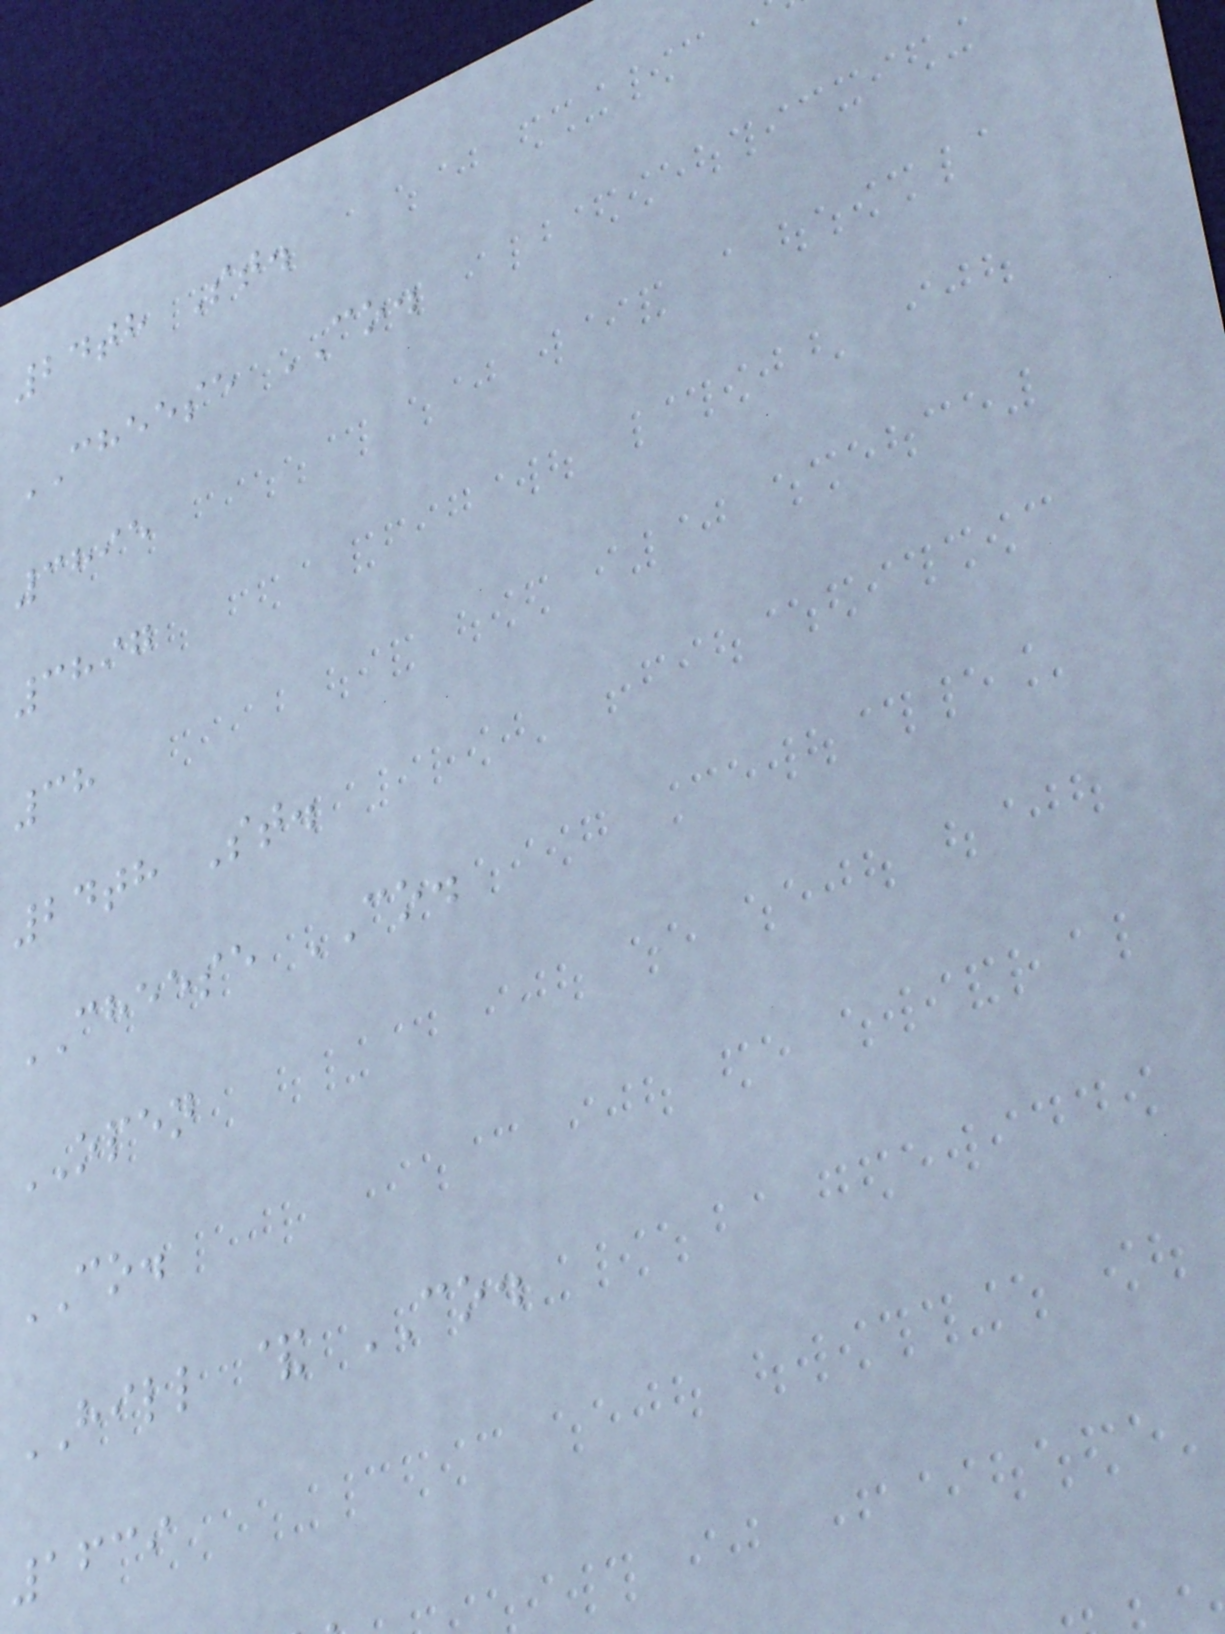24th St.
CHEESE CO.
3895
3897
38
24th St.
CHEESE CO.
OPEN
CO.
HILL & CO.
1639
